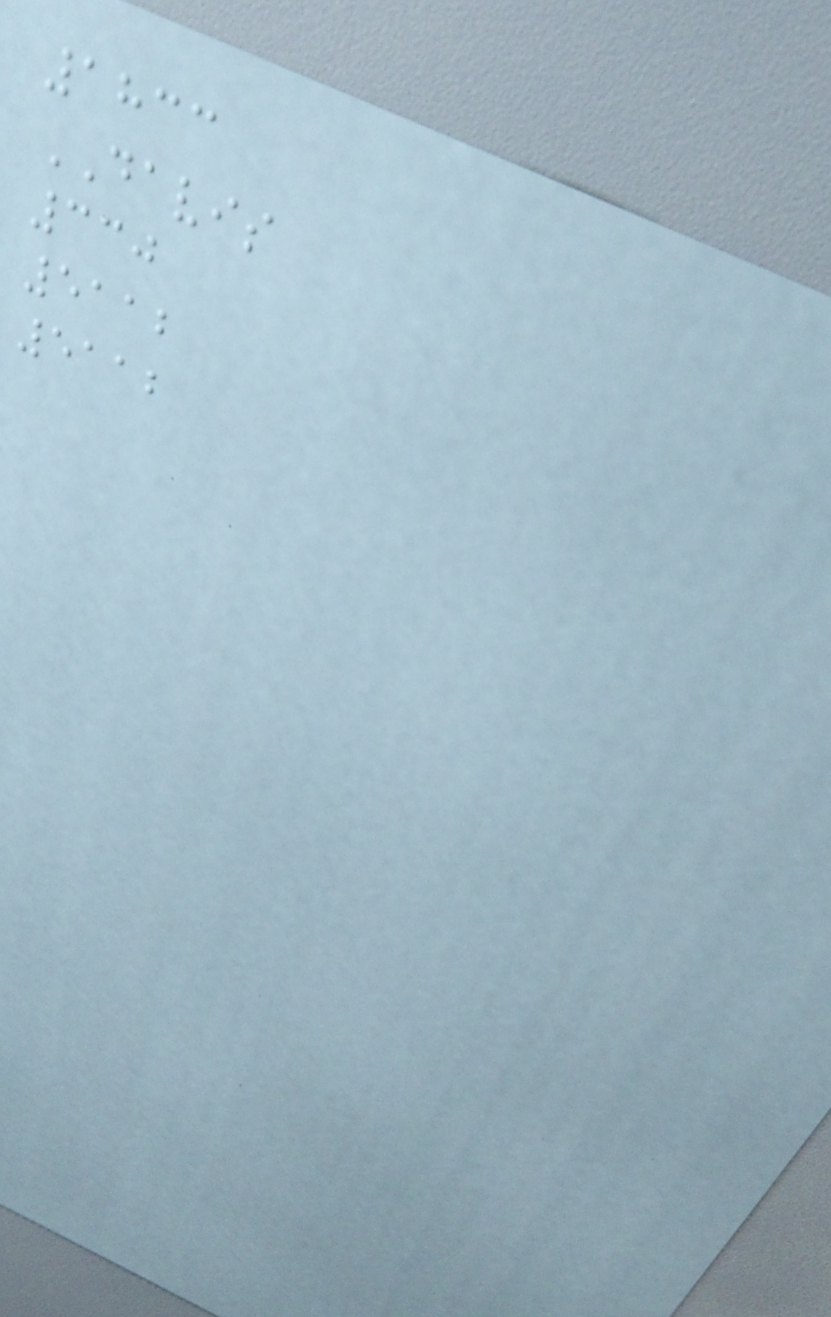1833
DAVIS
330
5112
5112
